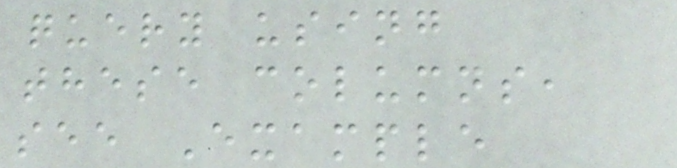query using
these columns,
see Example
